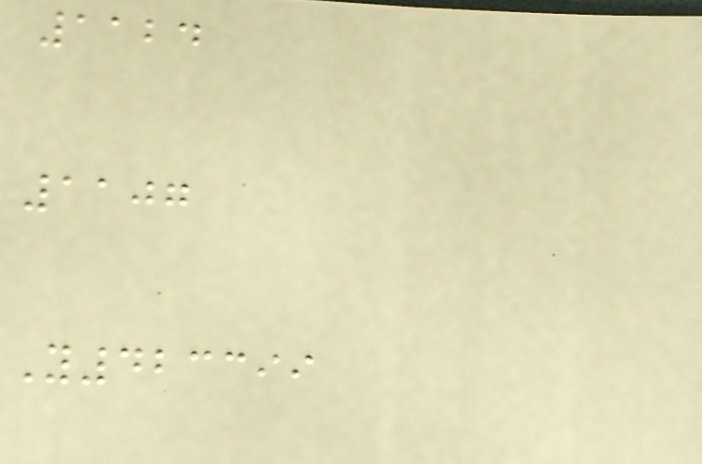1124
1107
Y423399
